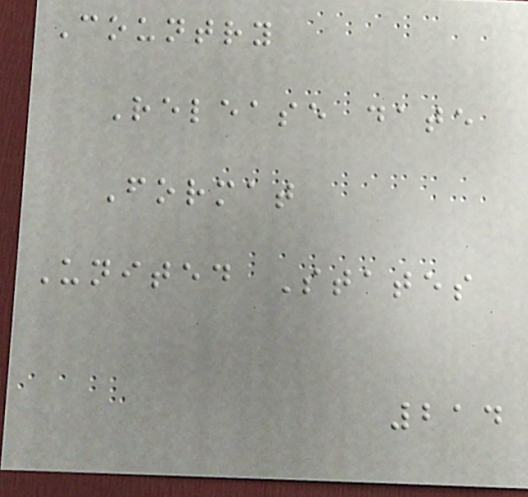Country
Release date
Format
United States
214
